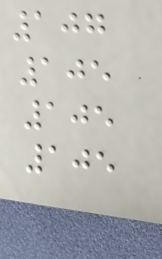107
105
105
105
